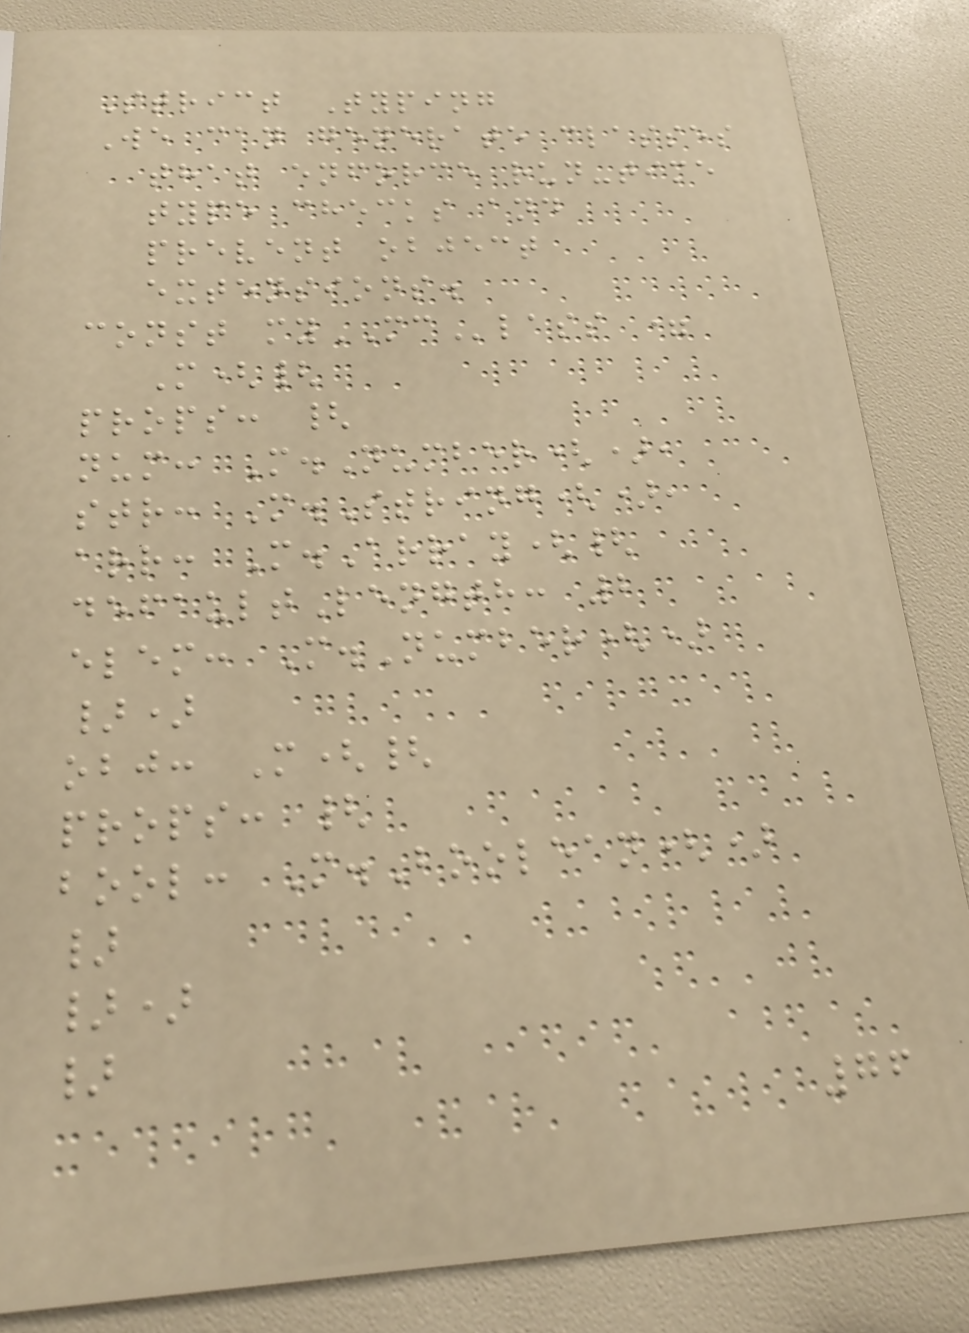Strict Typing
We can generate classes
that enforce run-time
type checks and
prevent object
extensions.
const myMClass =
M({
props: {
num: M.Number(),
str: M.String(),
arr: M.Array({
defaultLength: 2
elem: M.Number()
})
obj: M({
props: {
bool: M.Boolean()
}
})
}
76
